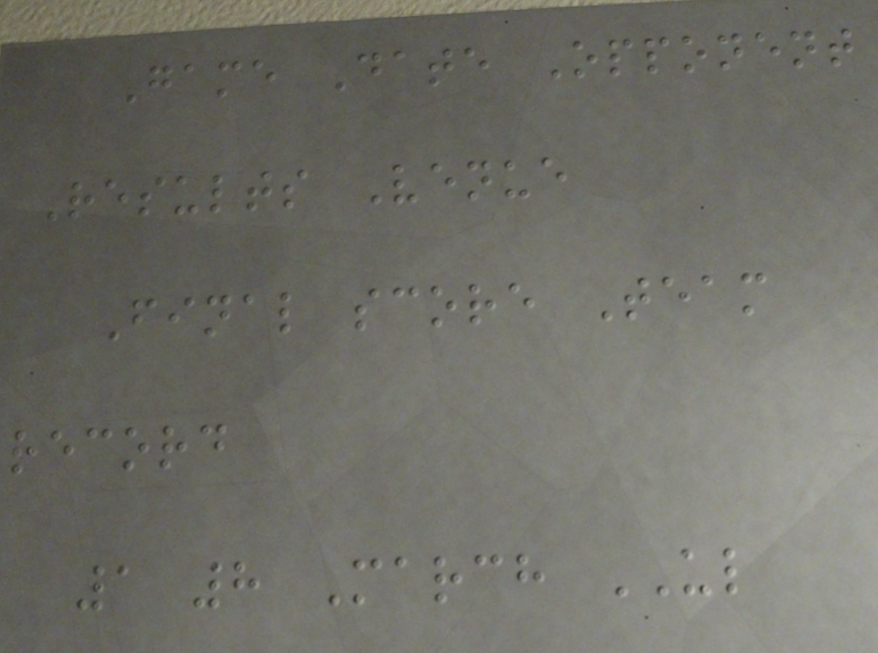Game Date Opponent
Results Venue
Final score Team
record
1 8 March UL
